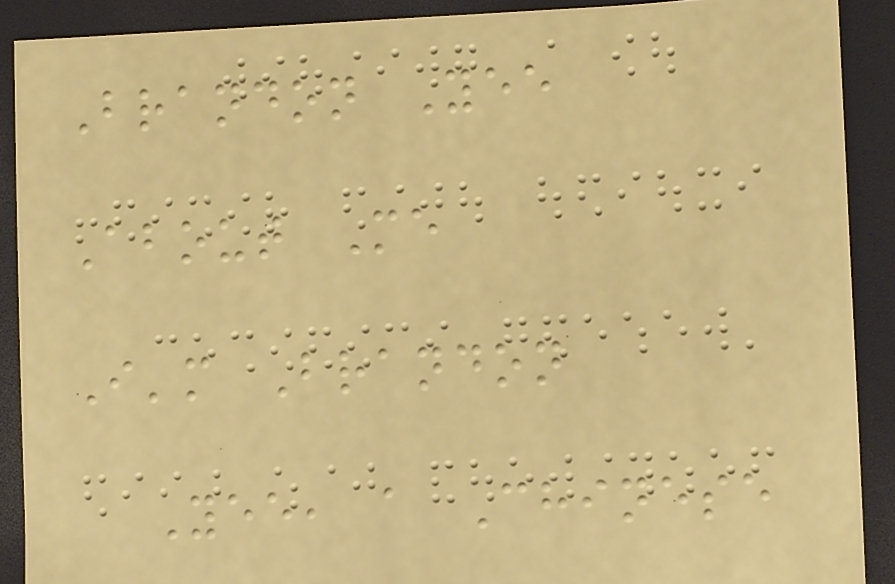Brandon Yee
About Me
I'm Brandon
Yee, a Chinese
